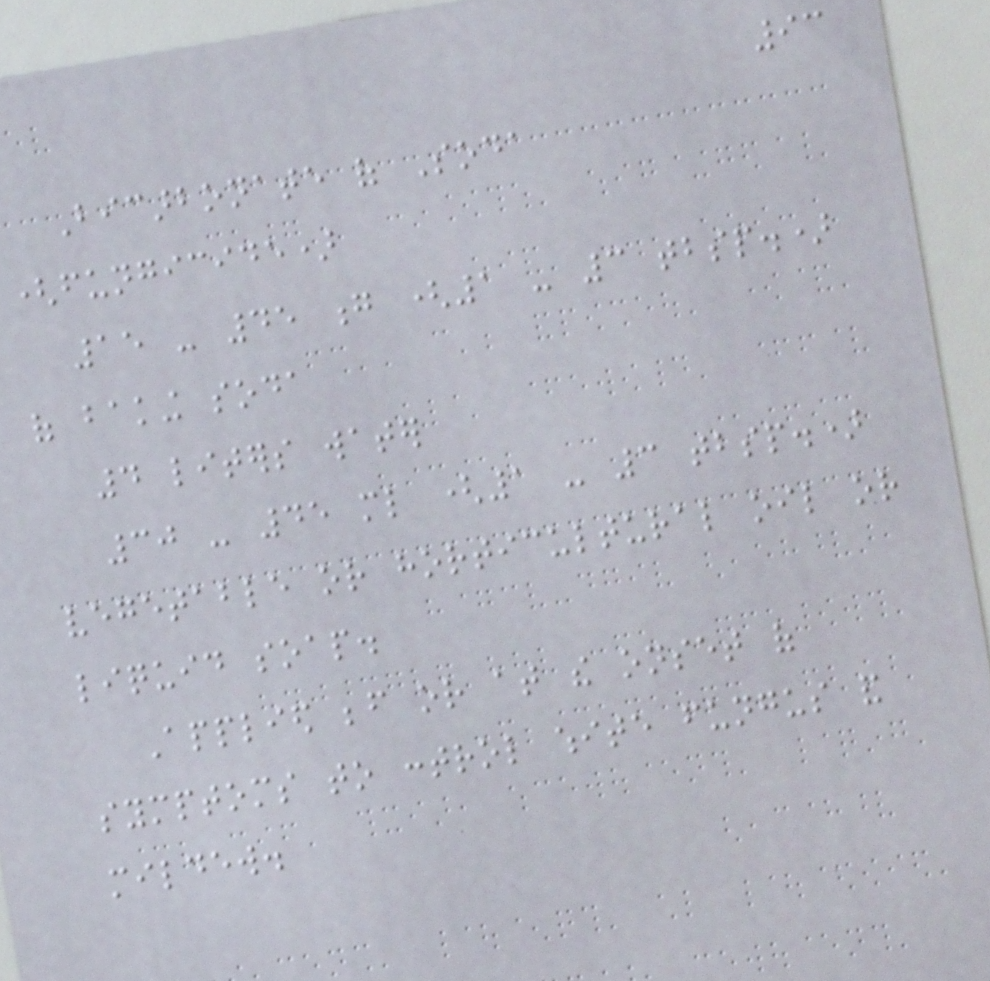93
Bicarbonate of Soda
(fungicide)
15 - 45 g (1 - 3 tbsp.)
of baking soda
4 liters water
30 - 45 ml (1 - 3 tbsp.)
vegetable or horticultural oil or
liquid soap.
Applied before or at the onset of
symptoms to control white fungus and
mildew.
